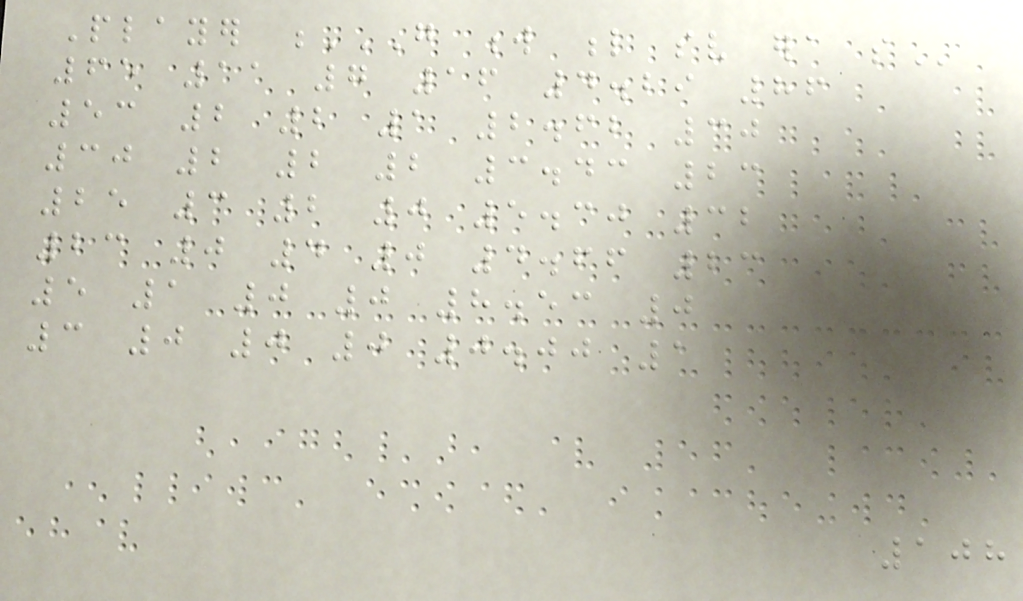Player G W L SV ERA SO
65 11 7 16 4.29 86
53 2 2 1 2.62 30
30 2 2 2 3.43 23
25 3 2 0 5.30 32
23 0 4 0 4.66 23
5 1 0 0 8.53 0
3 0 0 0 0.00 1
108
